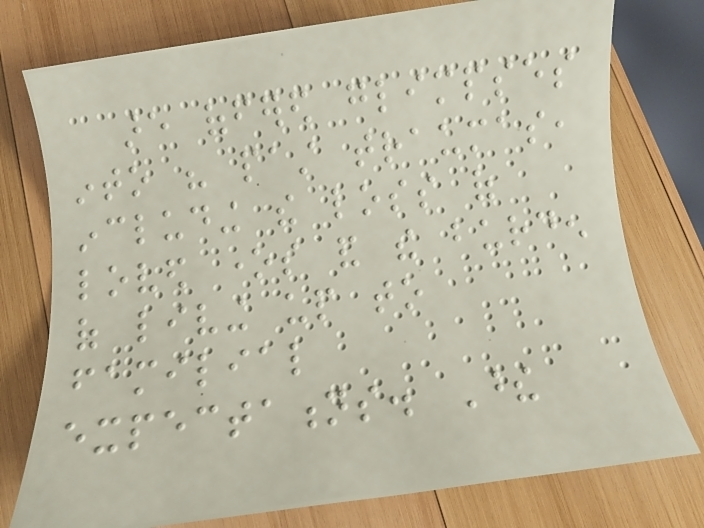are offered glimpses
into his past traumas,
including the loss of
loved ones and the burden
of living up to
familial
expectations. These
